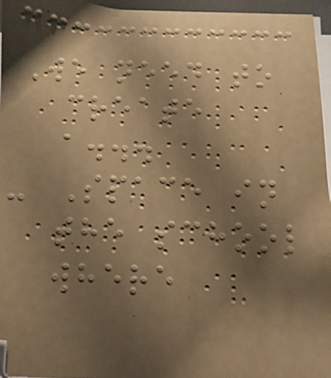We need to
create
a...
- Space in
the school
where
